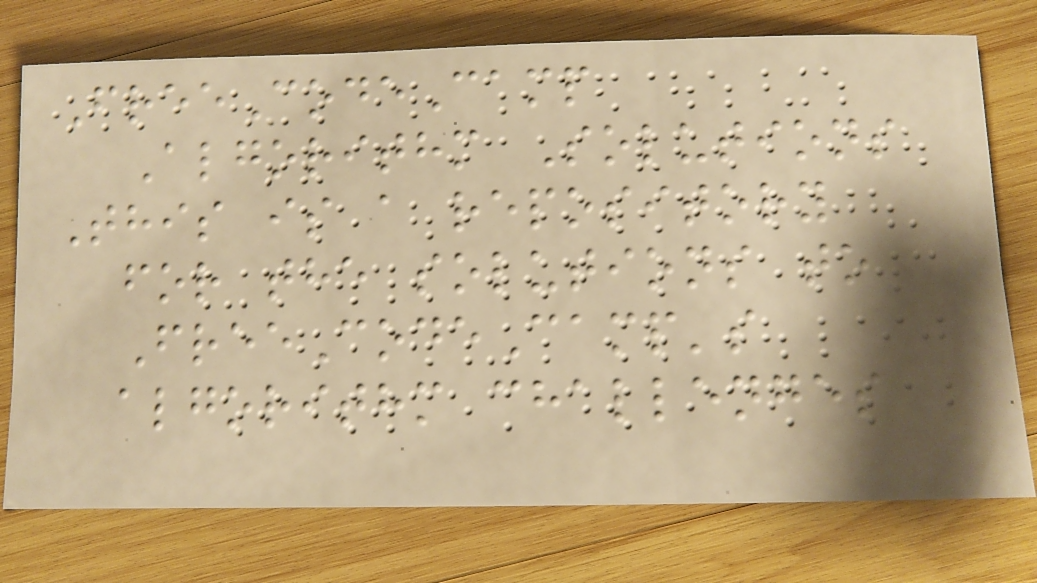FreeCodeCamp
Algorithm Solutions
This is a repository
for the solutions to
FreeCodeCamp's
algorithm challenges
